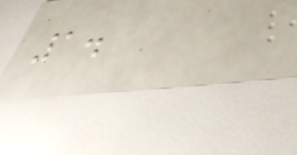1.
